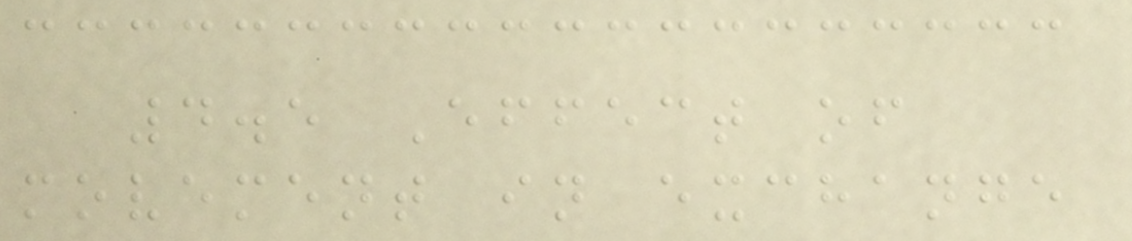4.5 Effect of
movement in exchange
